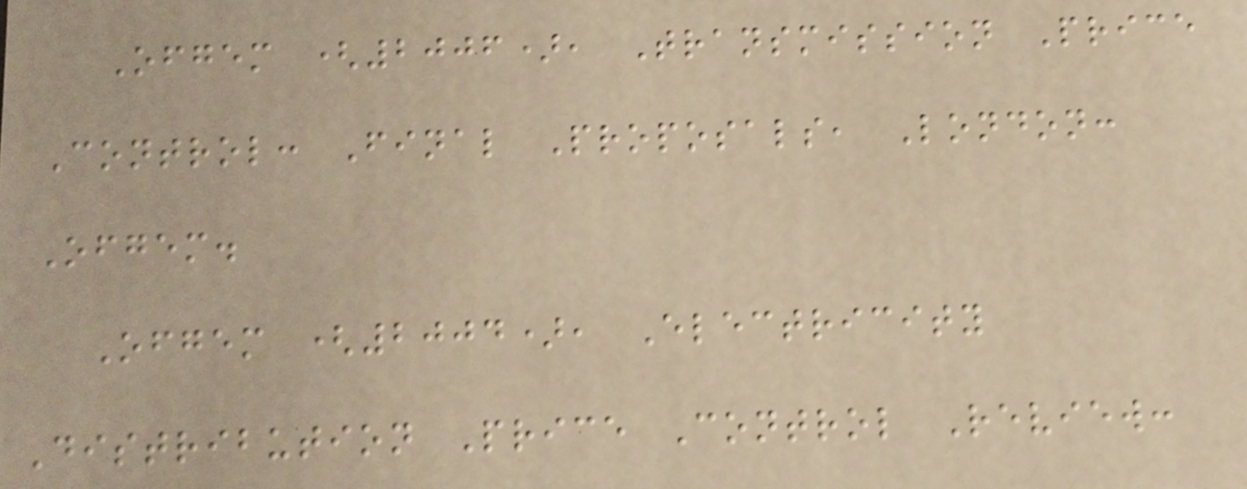Ofgem (2006), Transmission Price
Control: Final Proposals, London:
Ofgem.
Ofgem (2004), Electricity
Distribution Price Control Review:
